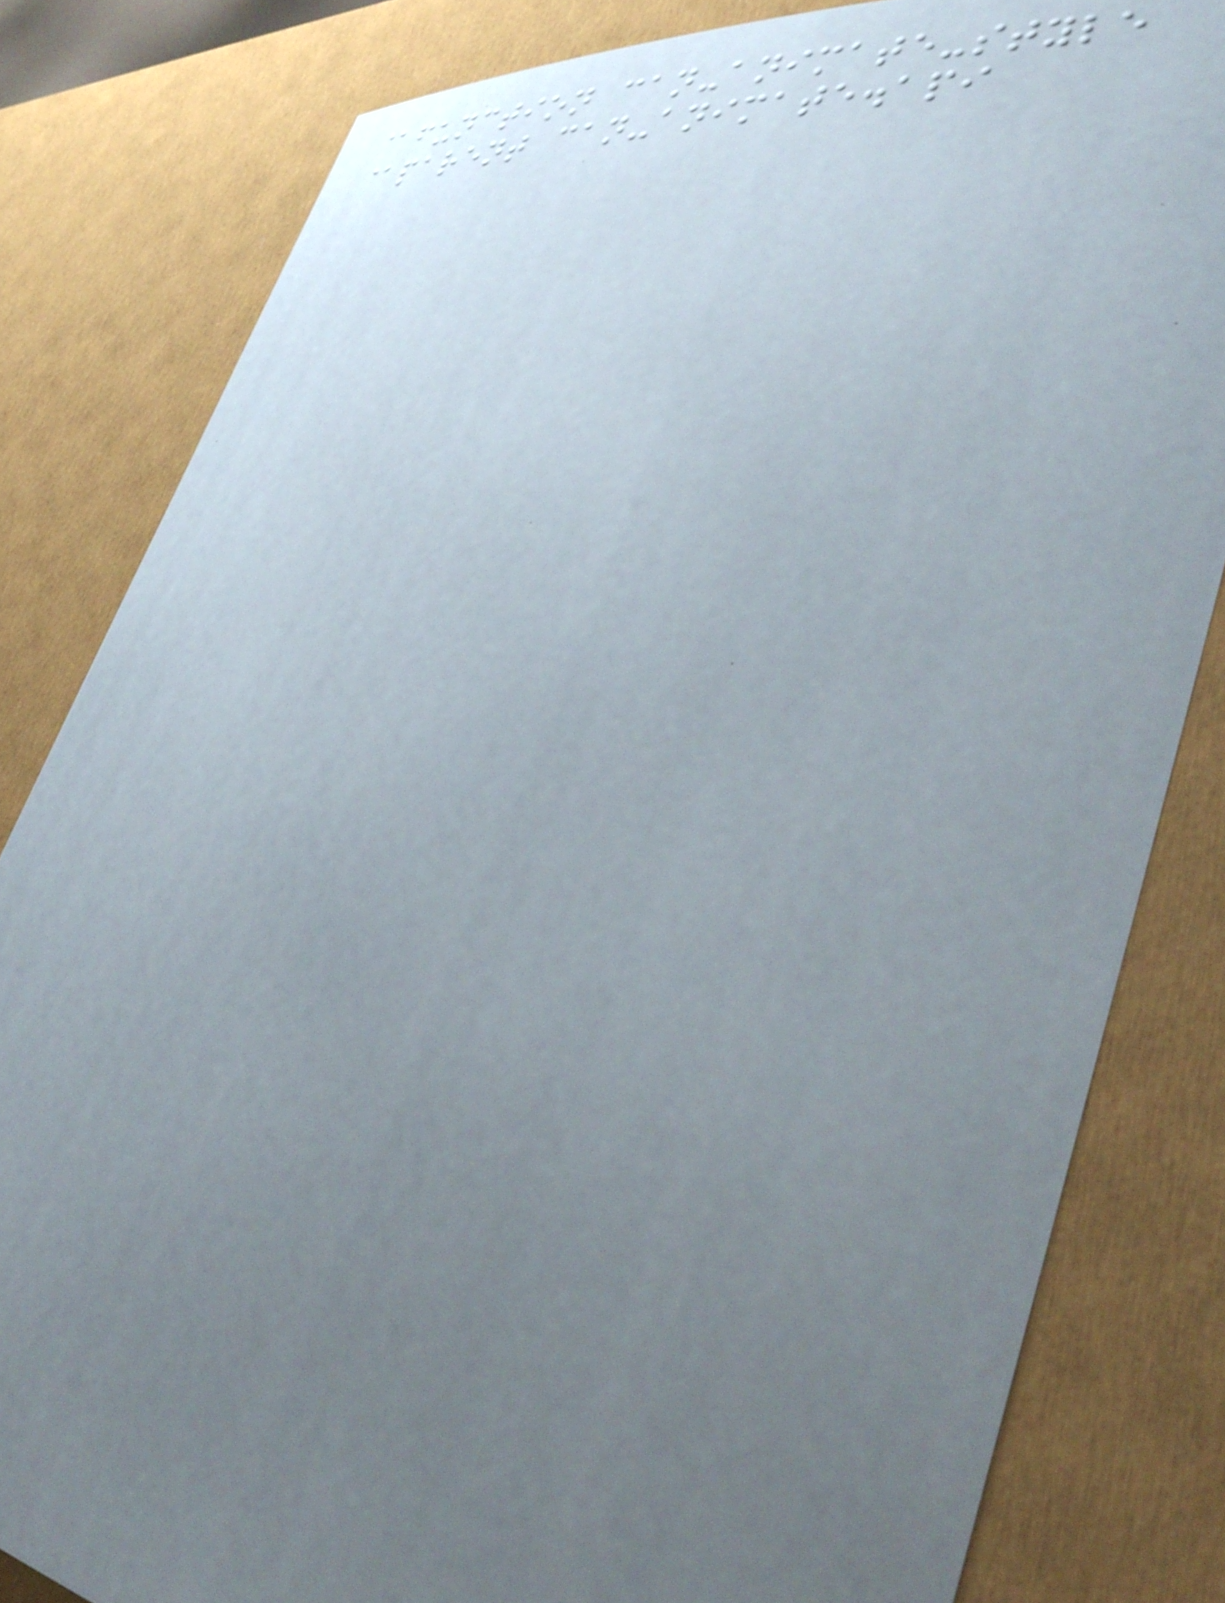@function can-animate-style
@parent can-animate.api
